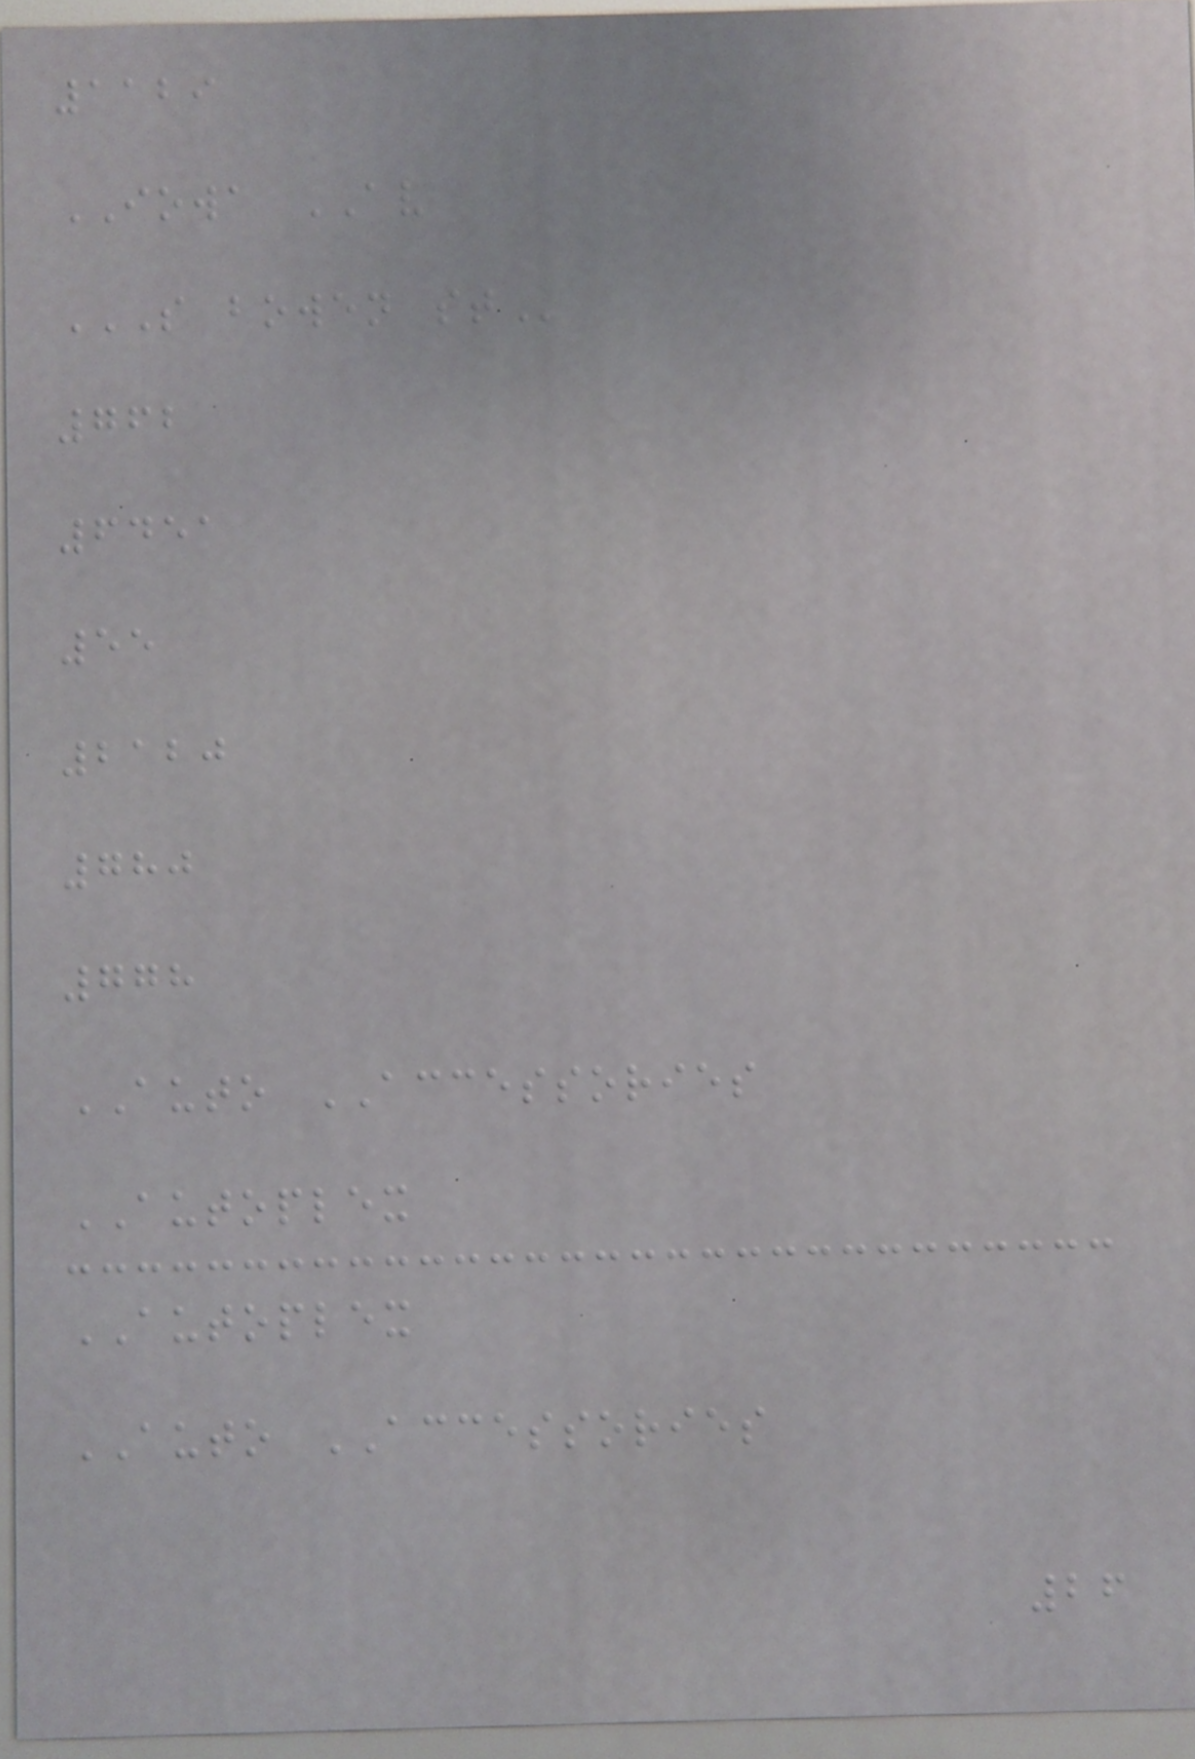1129
IOWA AV
S BOWEN ST
762
6451
55
2120
780
778
AUTO ACCESSORIES
AUTOPLEX
AUTOPLEX
AUTO ACCESSORIES
26
